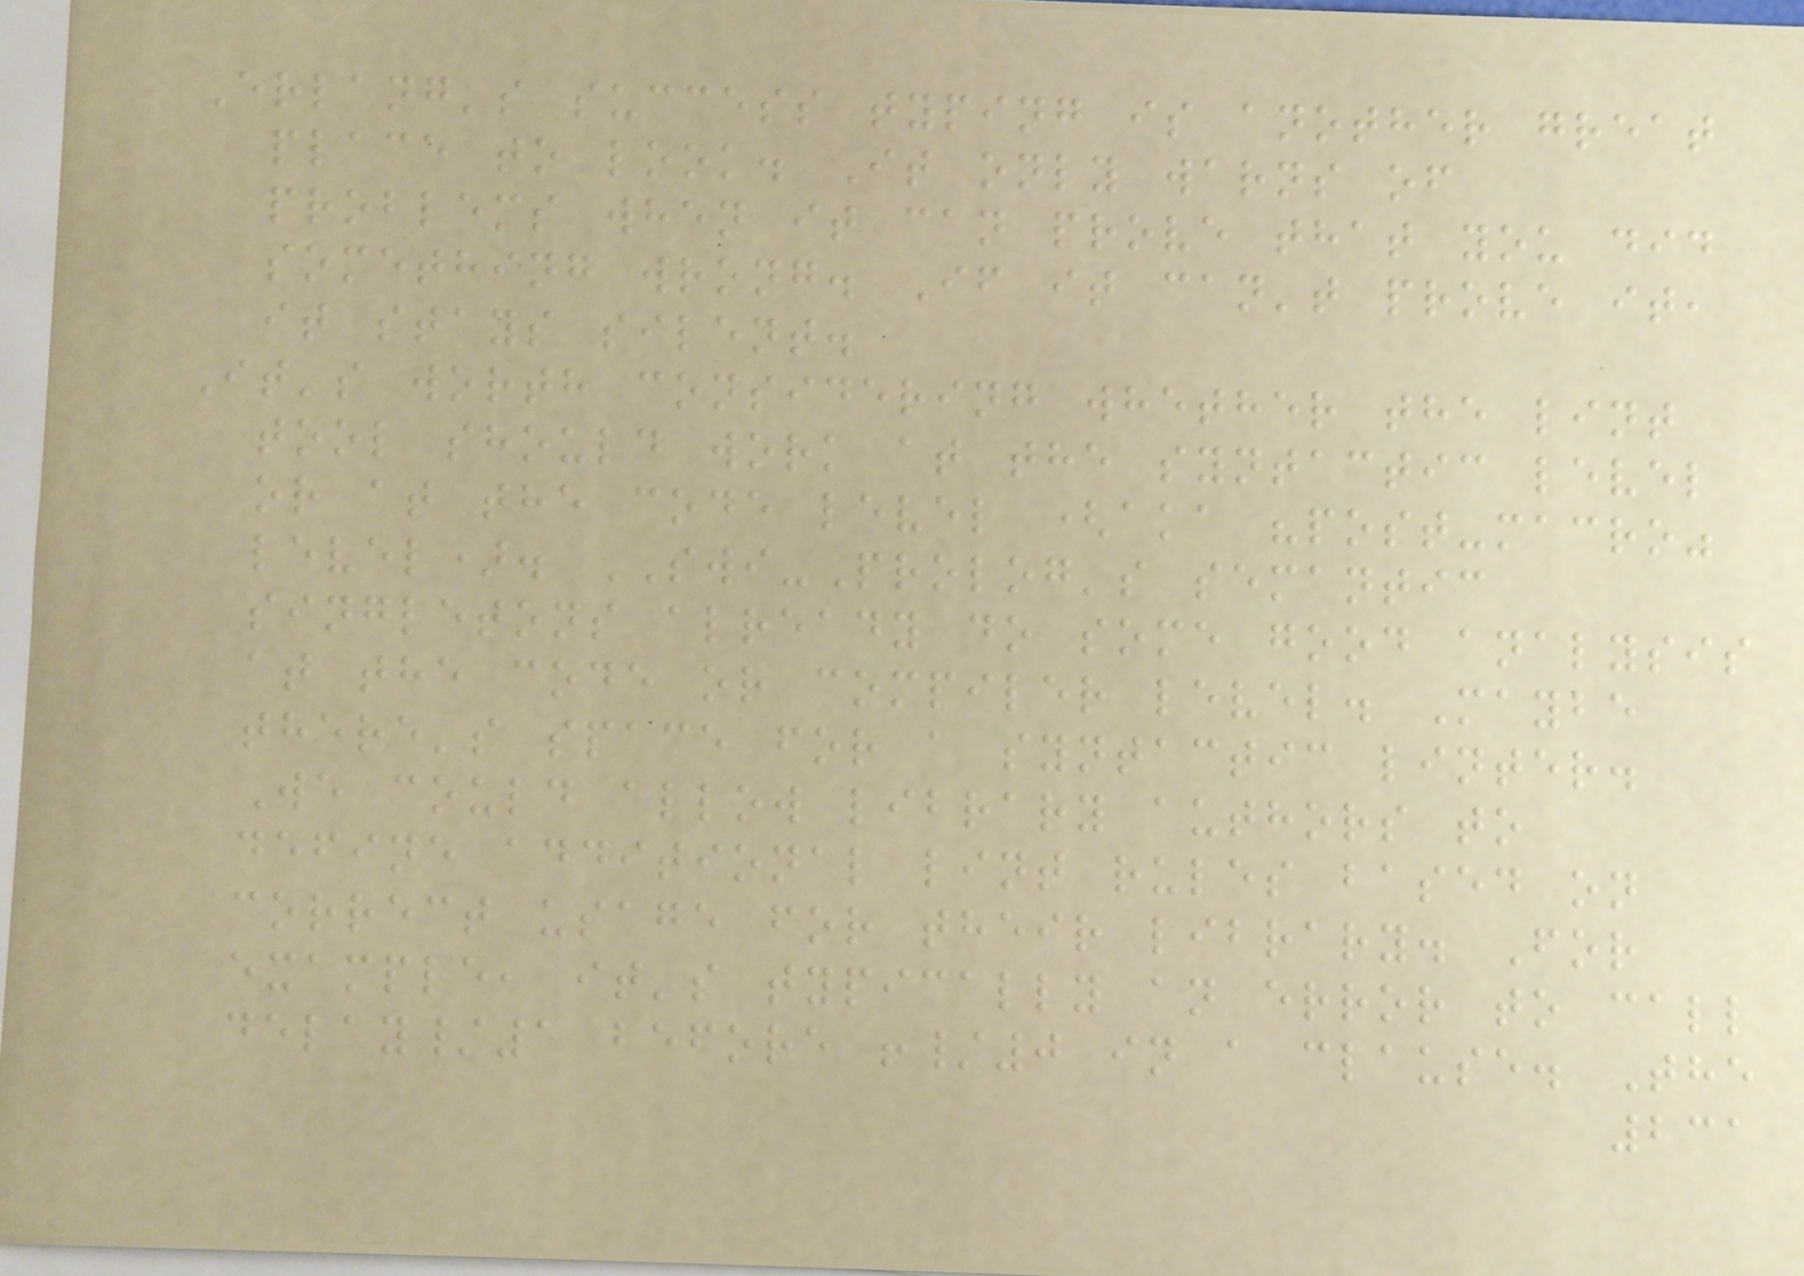Erlang's success typing is another great
place to look. It only warns of
problems when it can prove that you did
something wrong. If it can't prove it,
it stays silent.
It's worth considering whether the lint
tool should work at the syntactic level
or at the code level (aka "post-macro"
level). SWI-Prolog's semantic
singletons already do some good analysis
at the code or compiler level. Maybe
there's space for a syntactic linter.
We could allow library authors to
define additional lint rules based on
correct usage for their library. For
example, it's typically an error to call
delay/1 before !/0 in a clause. The
231
